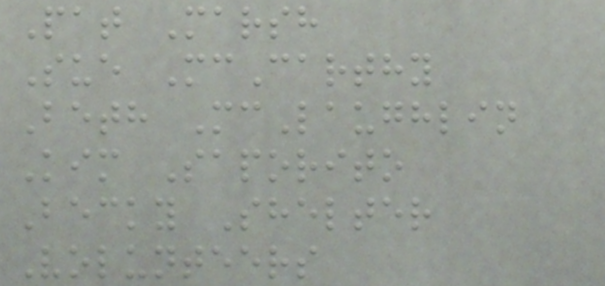Pat Marsh
Sue McCarthy
Beth McLaughlin
Kim Saporito
Becky Shelter
Volunteers
